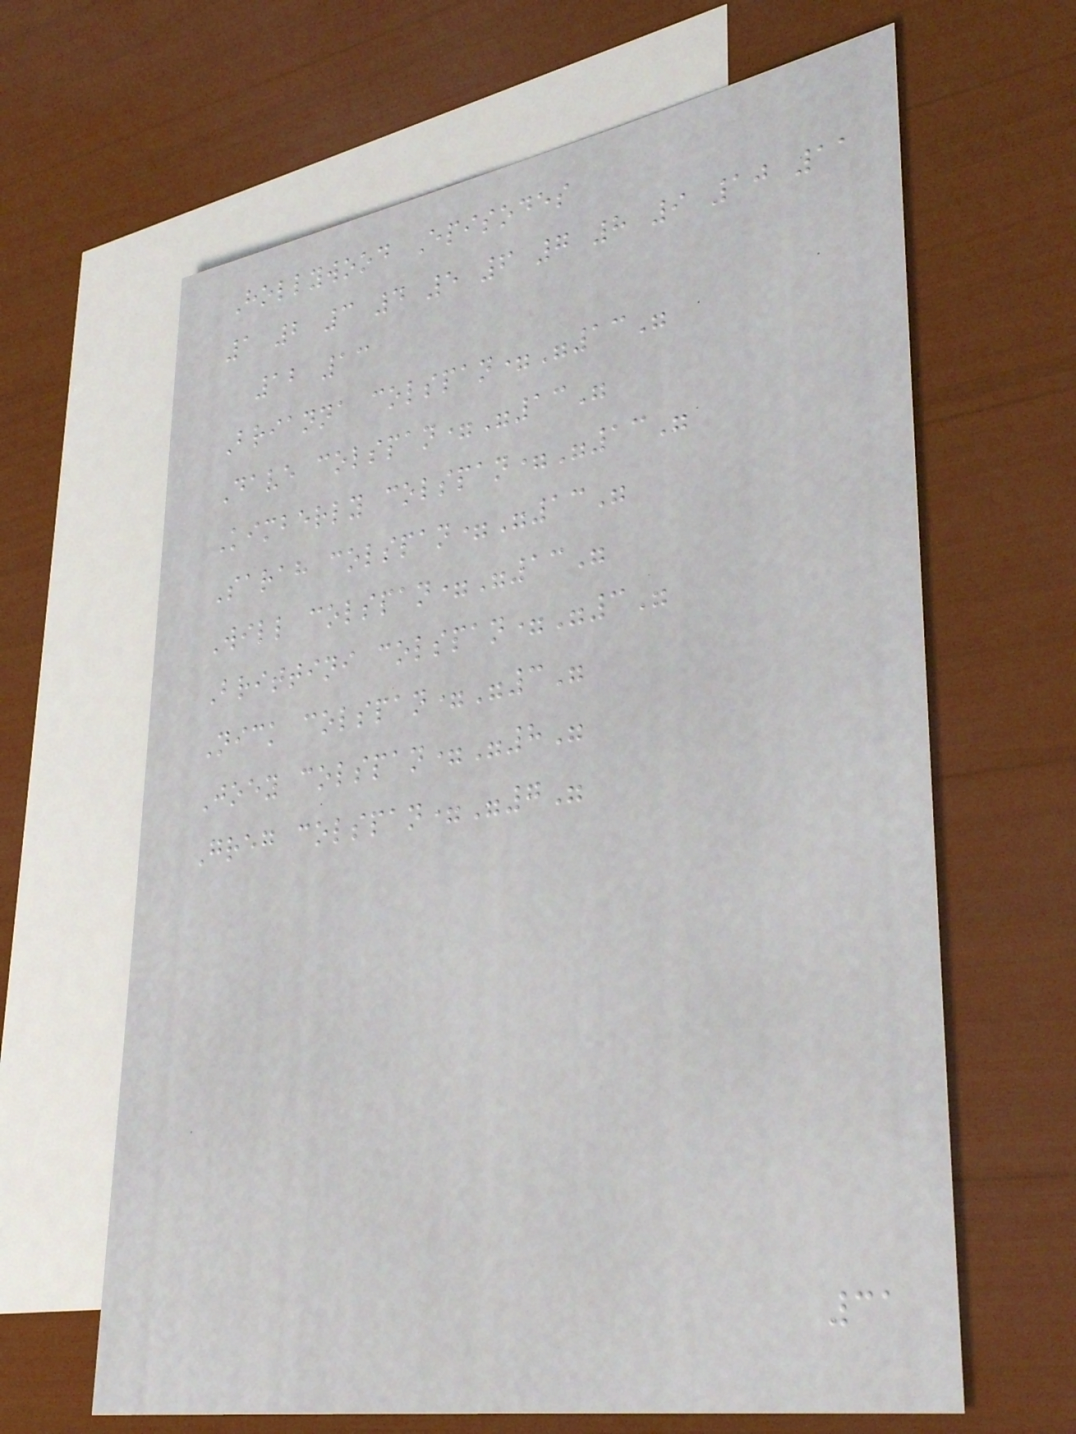Hollywood Episodes
1 2 3 4 5 6 7 8 9 10 11
12 13
Brianna colspan="13"
Dave colspan="13"
Kimberly colspan="13"
Sarah colspan="13"
Will colspan="13"
Brittini colspan="3"
Nick colspan="3"
Joey colspan="8"
Greg colspan="7"
31
